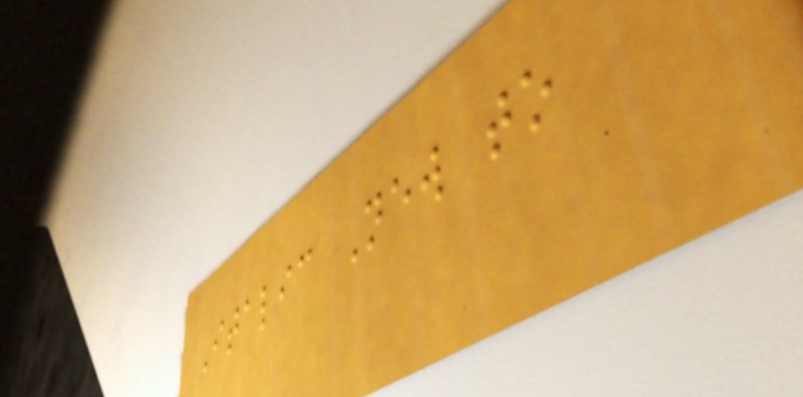Italic New to
